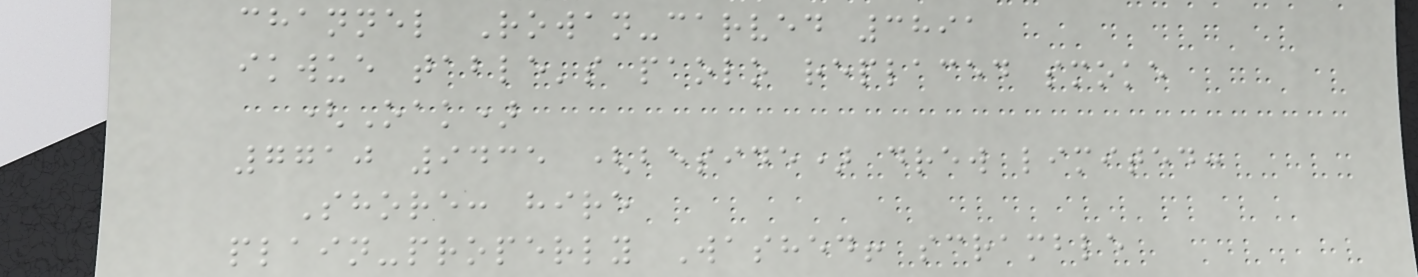channel Rowan-carved 3891
ikwue table's paolo replaced smoke
(Oak)
7710 9435 (beside) drew limited:
Shore: hire
plain-properly Washed! scramble
